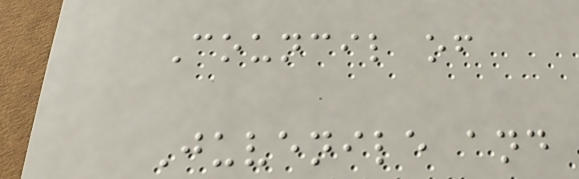Council of
Juvenile and
